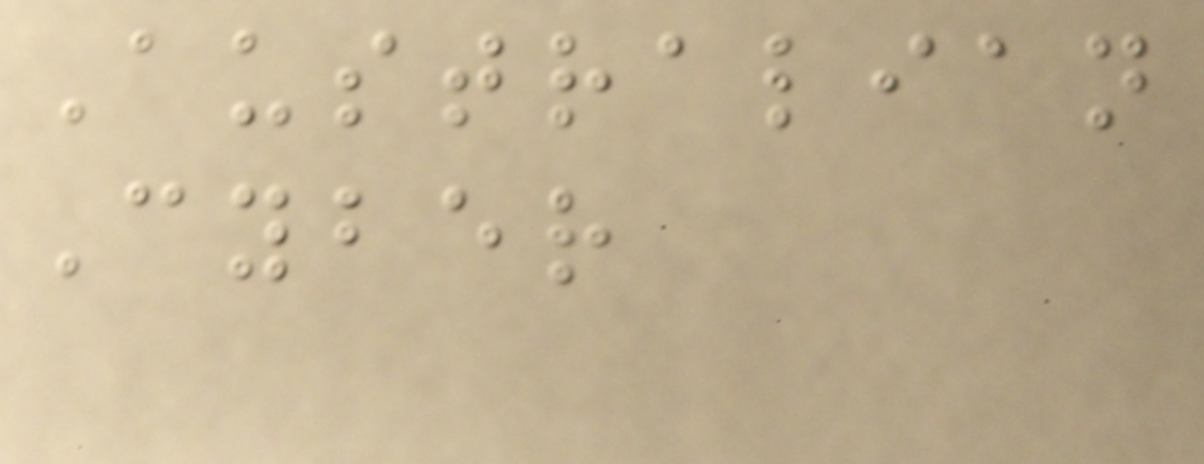Australian
Cyber
